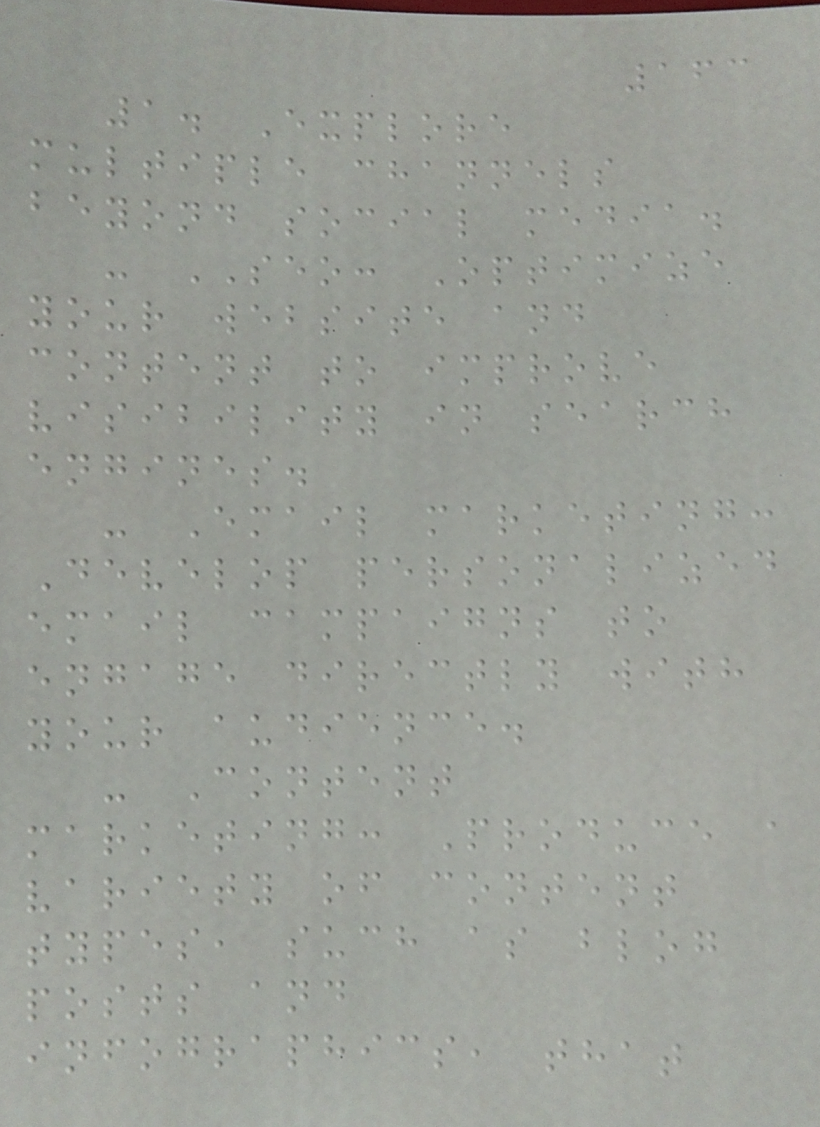163
1. Explore
multiple channels
beyond social media.
- SEO: Optimize
your website and
content to improve
visibility in search
engines.
- Email marketing:
Develop personalized
email campaigns to
engage directly with
your audience.
- Content
marketing: Produce a
variety of content
types, such as blog
posts and
infographics, that
